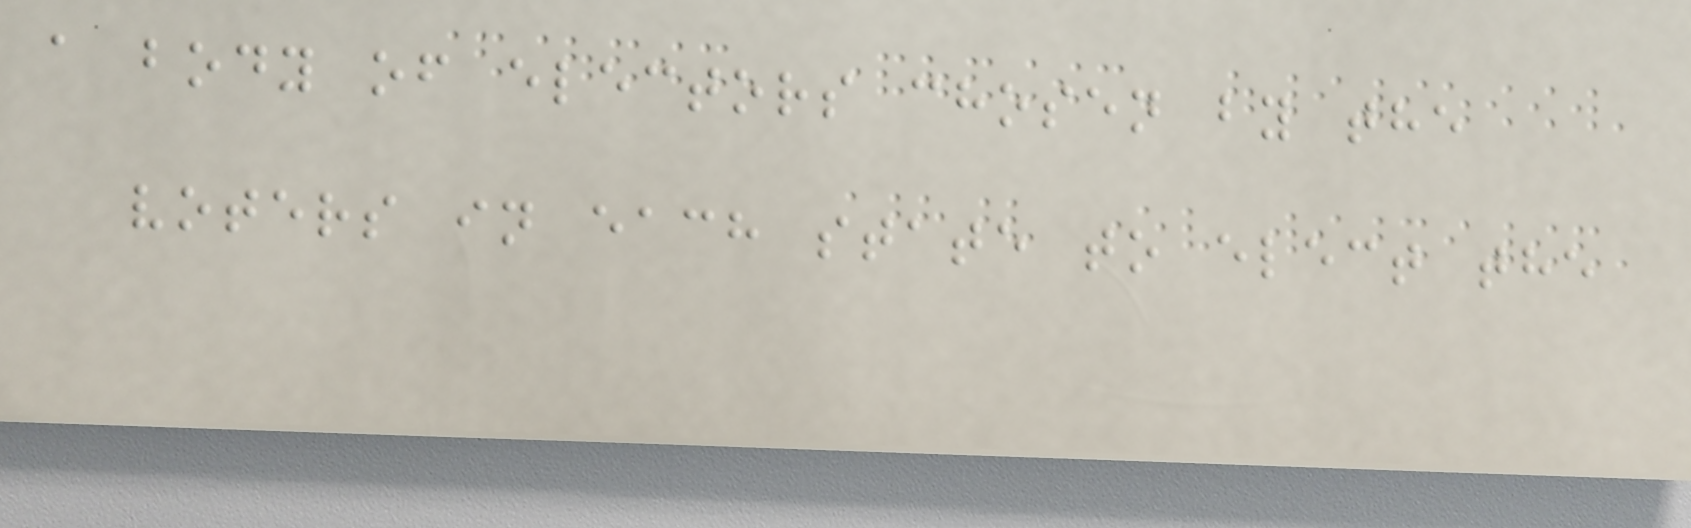a body of electors chosen by the
voters in each state to elect the
